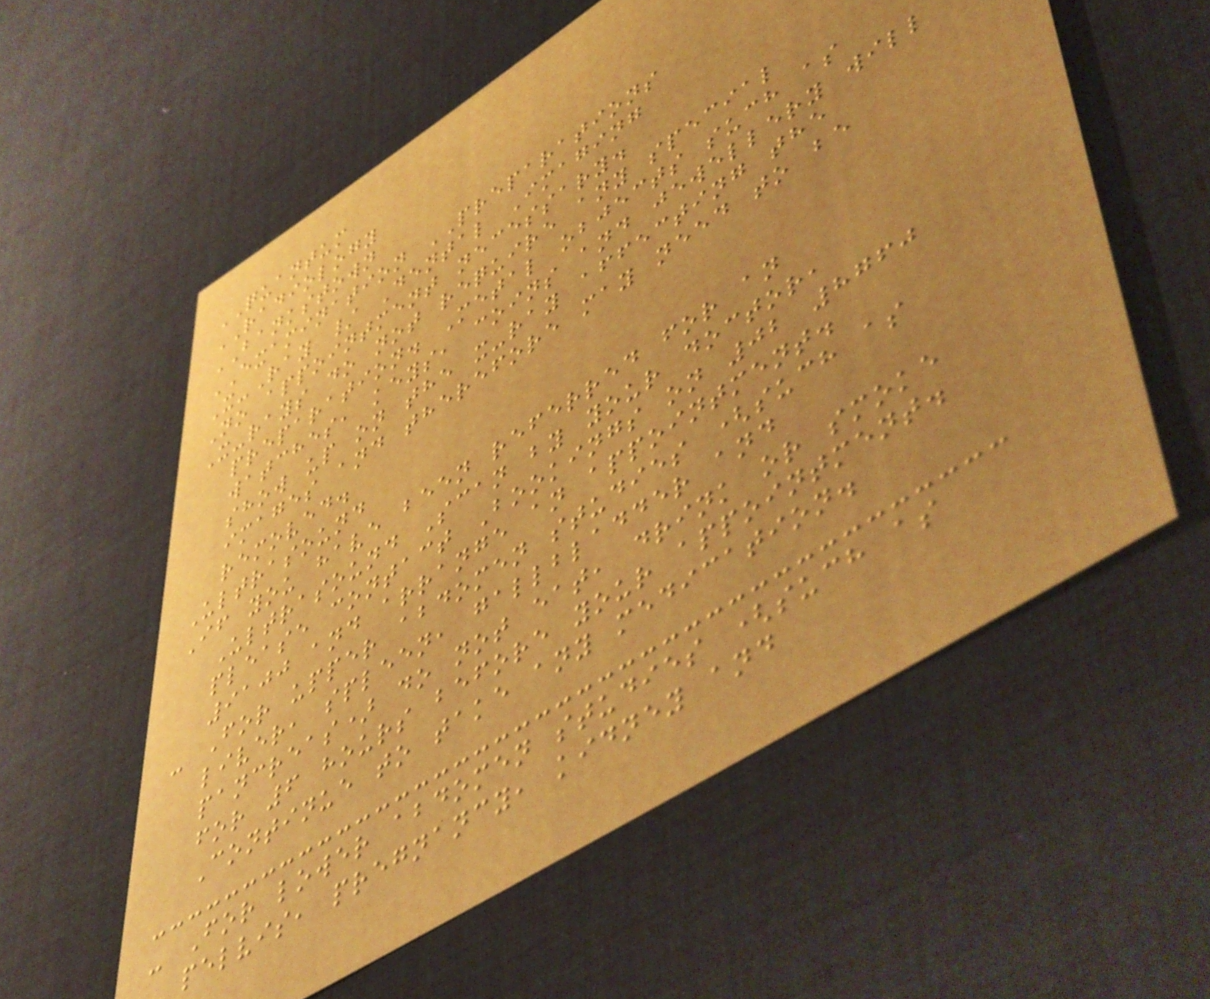QUANTUM
RADIOLOGY
BANKSTOWN
EXAMINATION PREPARATIONS
X-Ray / Dental Imaging
No appointment necessary.
X-rays do not require any special
preparation. Metal objects such as
watches, keys, coins and jewellery will
show up on the x-ray affecting the
images and therefore may need to be
removed.
Ultrasound
If you have been referred for an
Ultrasound Scan by your doctor,
please contact Bookings on 02 8760
9100 and arrange an appointment.
- For upper abdomen studies (such as
liver, spleen, gallbladder and
pancreas) do not eat, drink or smoke
for 6 hours before your appointment.
Continue to take any medication.
- For lower abdomen studies (such as
pelvis, pregnancy, kidney and
